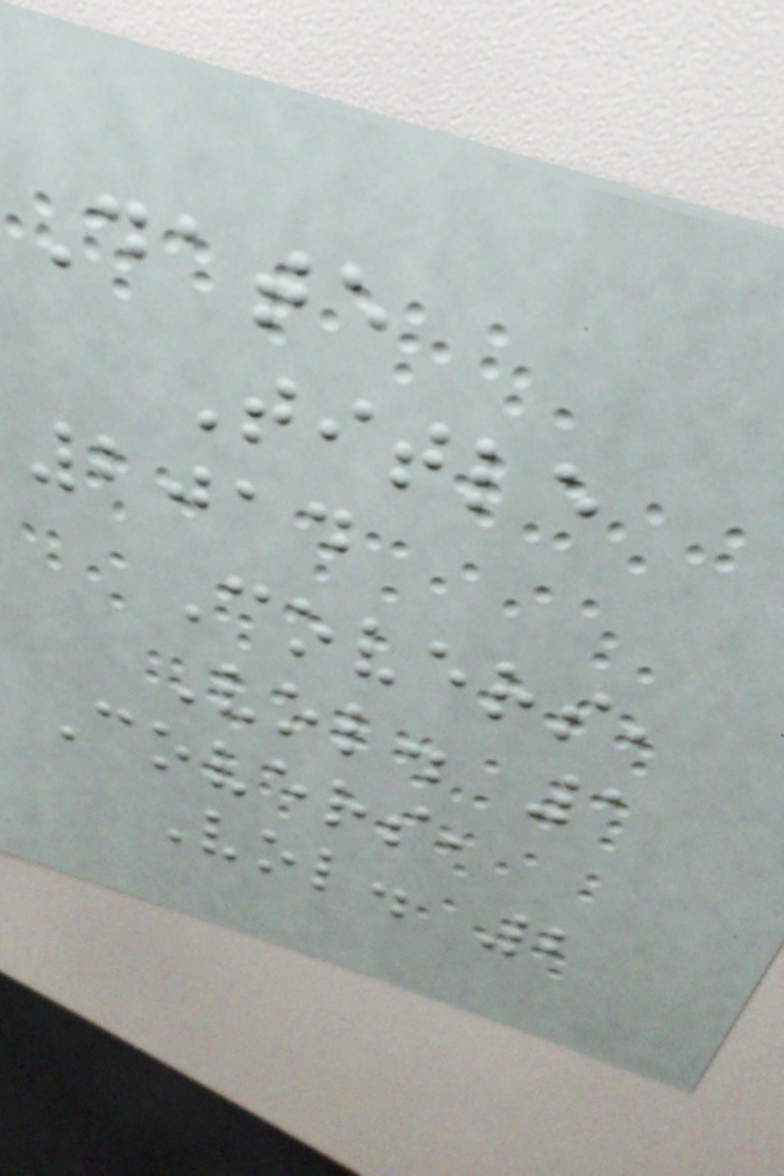Date
Title
2014
Covers,
Vol. 1
Covers,
Vol. 2
